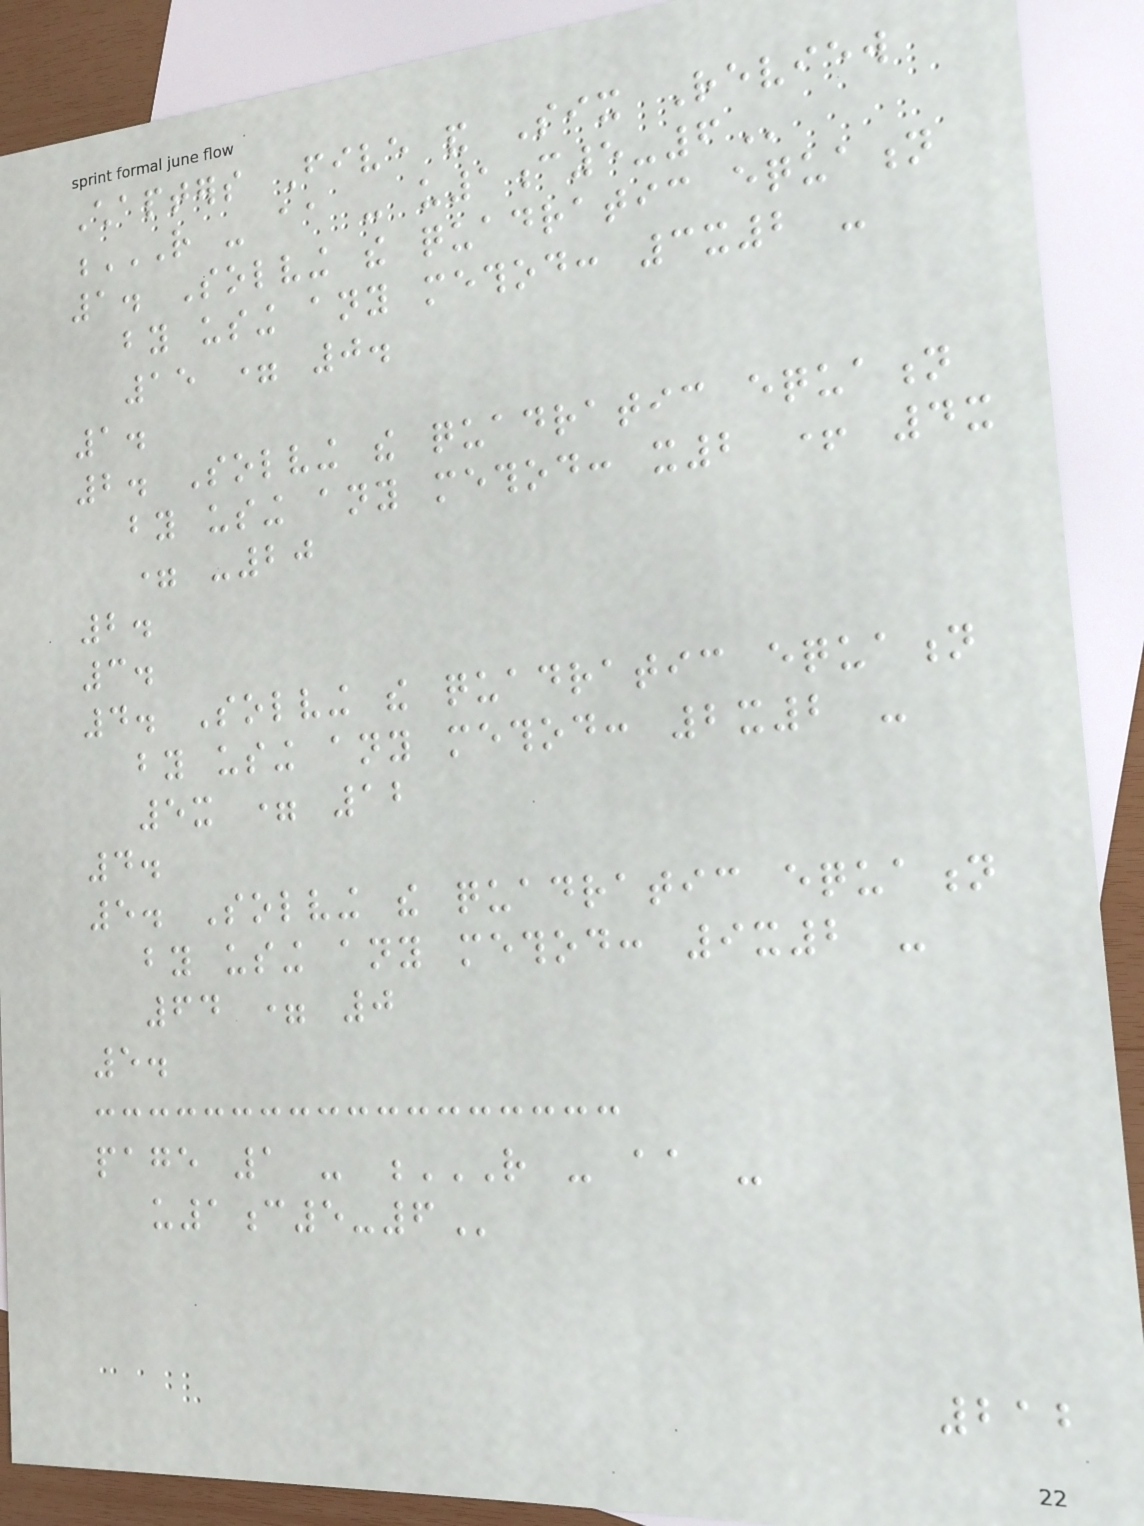Chapters Five and Six Review
R - AA - U1C5-6
1. Solving the quadratic equation
by using any method: 3x2 -
15 = 0.
1.
2. Solving the quadratic equation
by using any method: x2 + 4x
= -20
2.
3.
4. Solving the quadratic equation
by using any method: 2x2 -
5x = 12
4.
5. Solving the quadratic equation
by using any method: 9x2 -
64 = 0
5.
page 1 - R - AA -
U1C5-6
212
